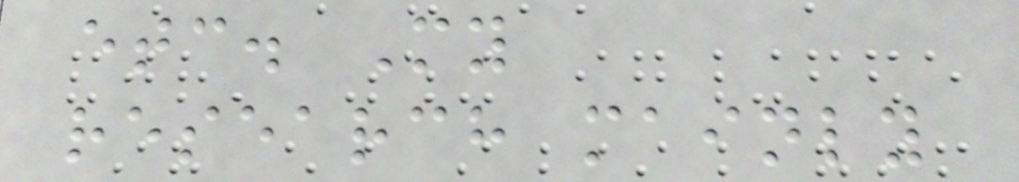etc. My
research mainly
